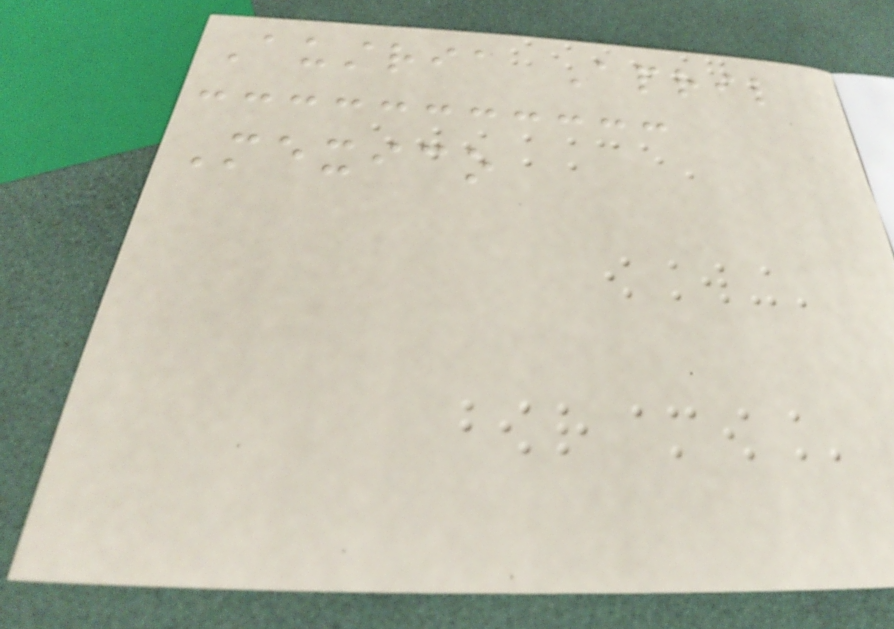Austria April
Mexico
